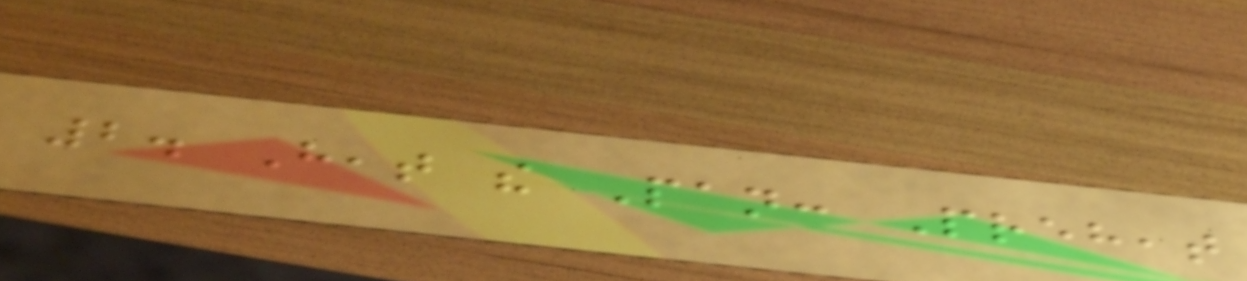2. Heat the Pan: Preheat
